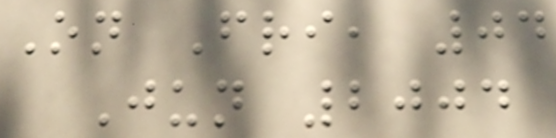On Fri, 04
Jun 2004
